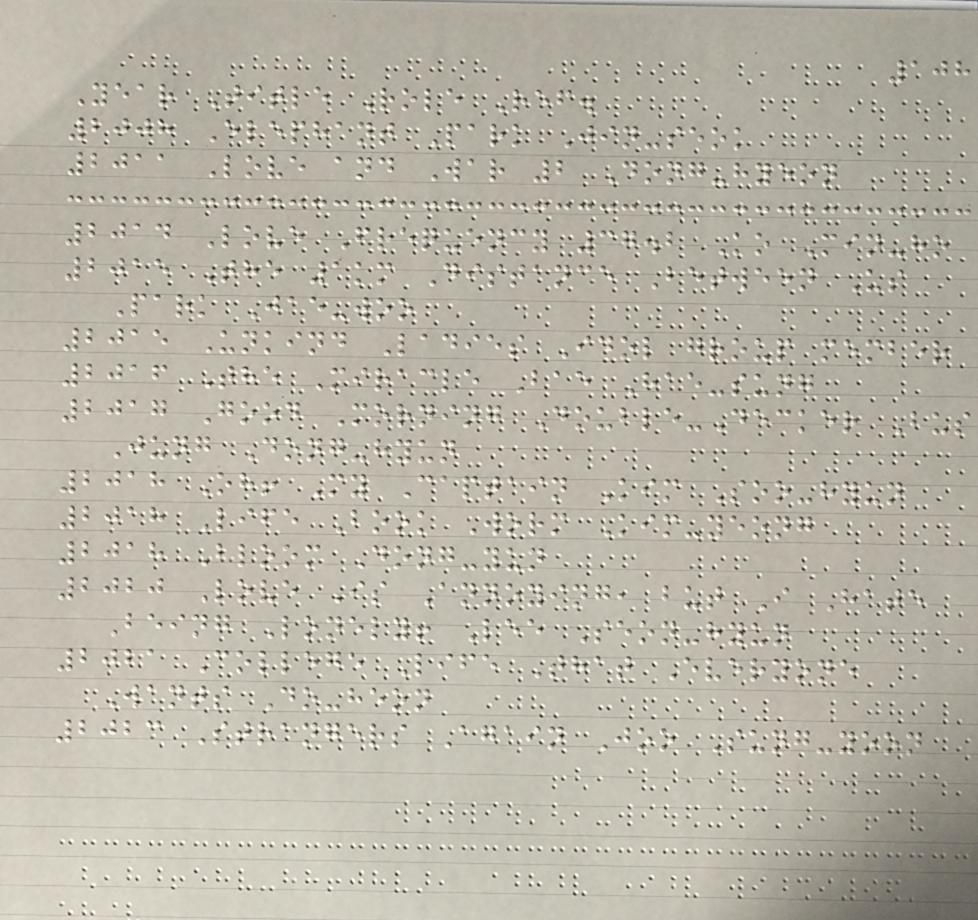108
Year Title Role Ref.
2008 Elephant Park Jin-seok
2011 Love and War 2 Dong-hyeon
2014 Love Frequency 37.2 Ko Min-ho
2015 The 1km Distance Between Us
Park Jae-woo
2015 Unkind Ladies Idol group member
2016 The Miracle Bae Hae-sung
2017 Good Morning Double-Decker Bus
Jung Dong-hyun
2018 Oh! My Captain Kim Soo-hyun
2018 Life Book Worm Kim-yeong
2018 Bloom Dong-yun
2020 Love Is Annoying, but I Hate
Being Lonely! Lee Seon-hyun
2021 College Life That Everyone
Wants Do-heon
2023 Strangers Again Joo Sung-yoon
